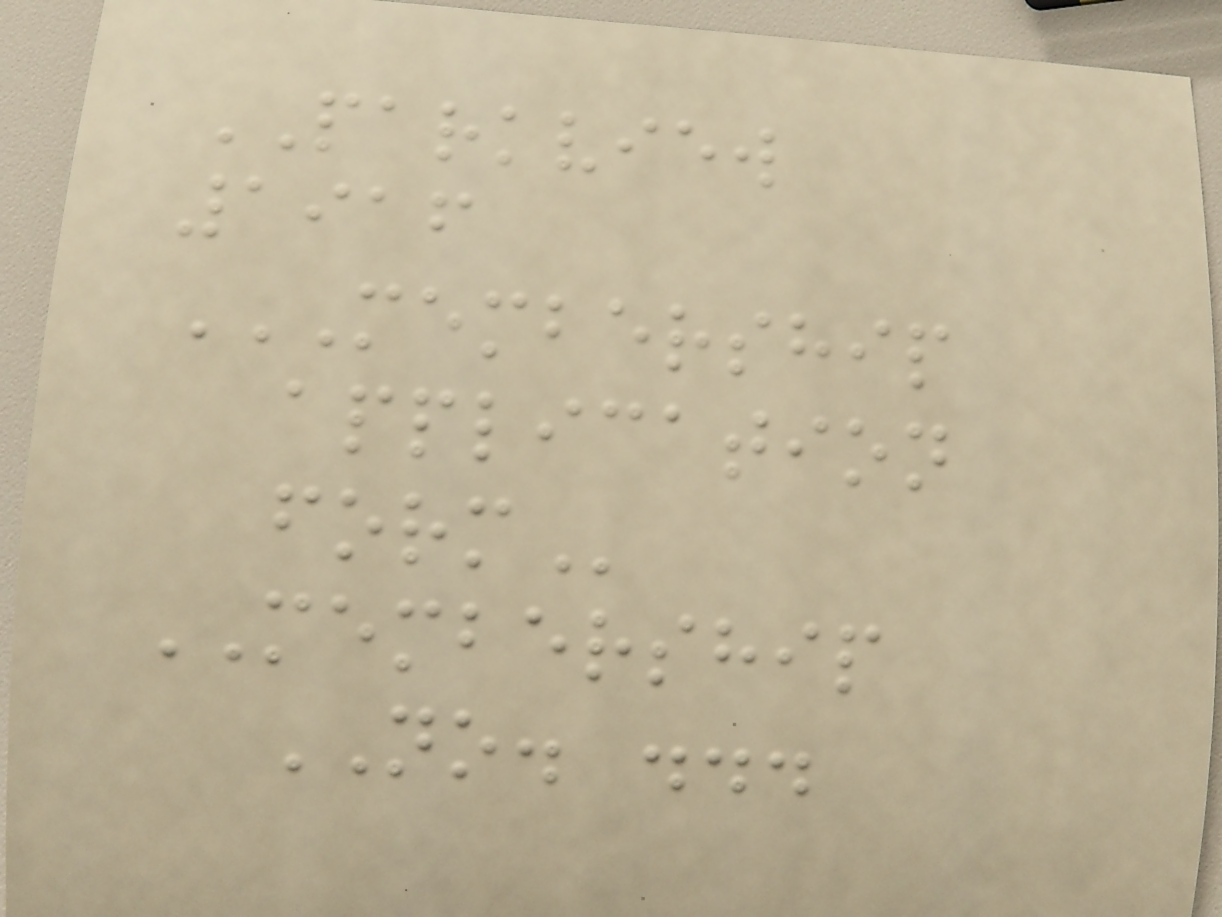PARKVIEW
1916
MEMBERSHIP
APPLICATION
FORM
MEMBERSHIP
NO. ...
